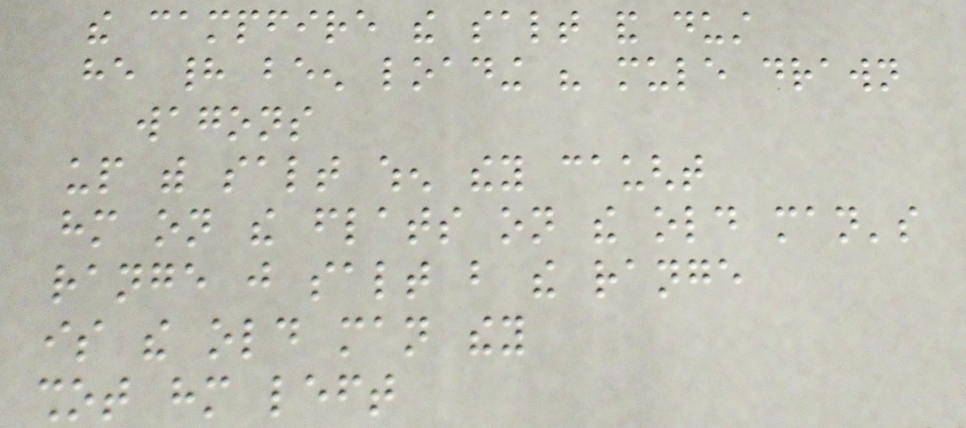the campfire the salt and dust
he had been loading his mule drawn
wagons
up with salt when they caught
him on the flats on the old man's
range just salt but the range
is the old man they
shot him left
